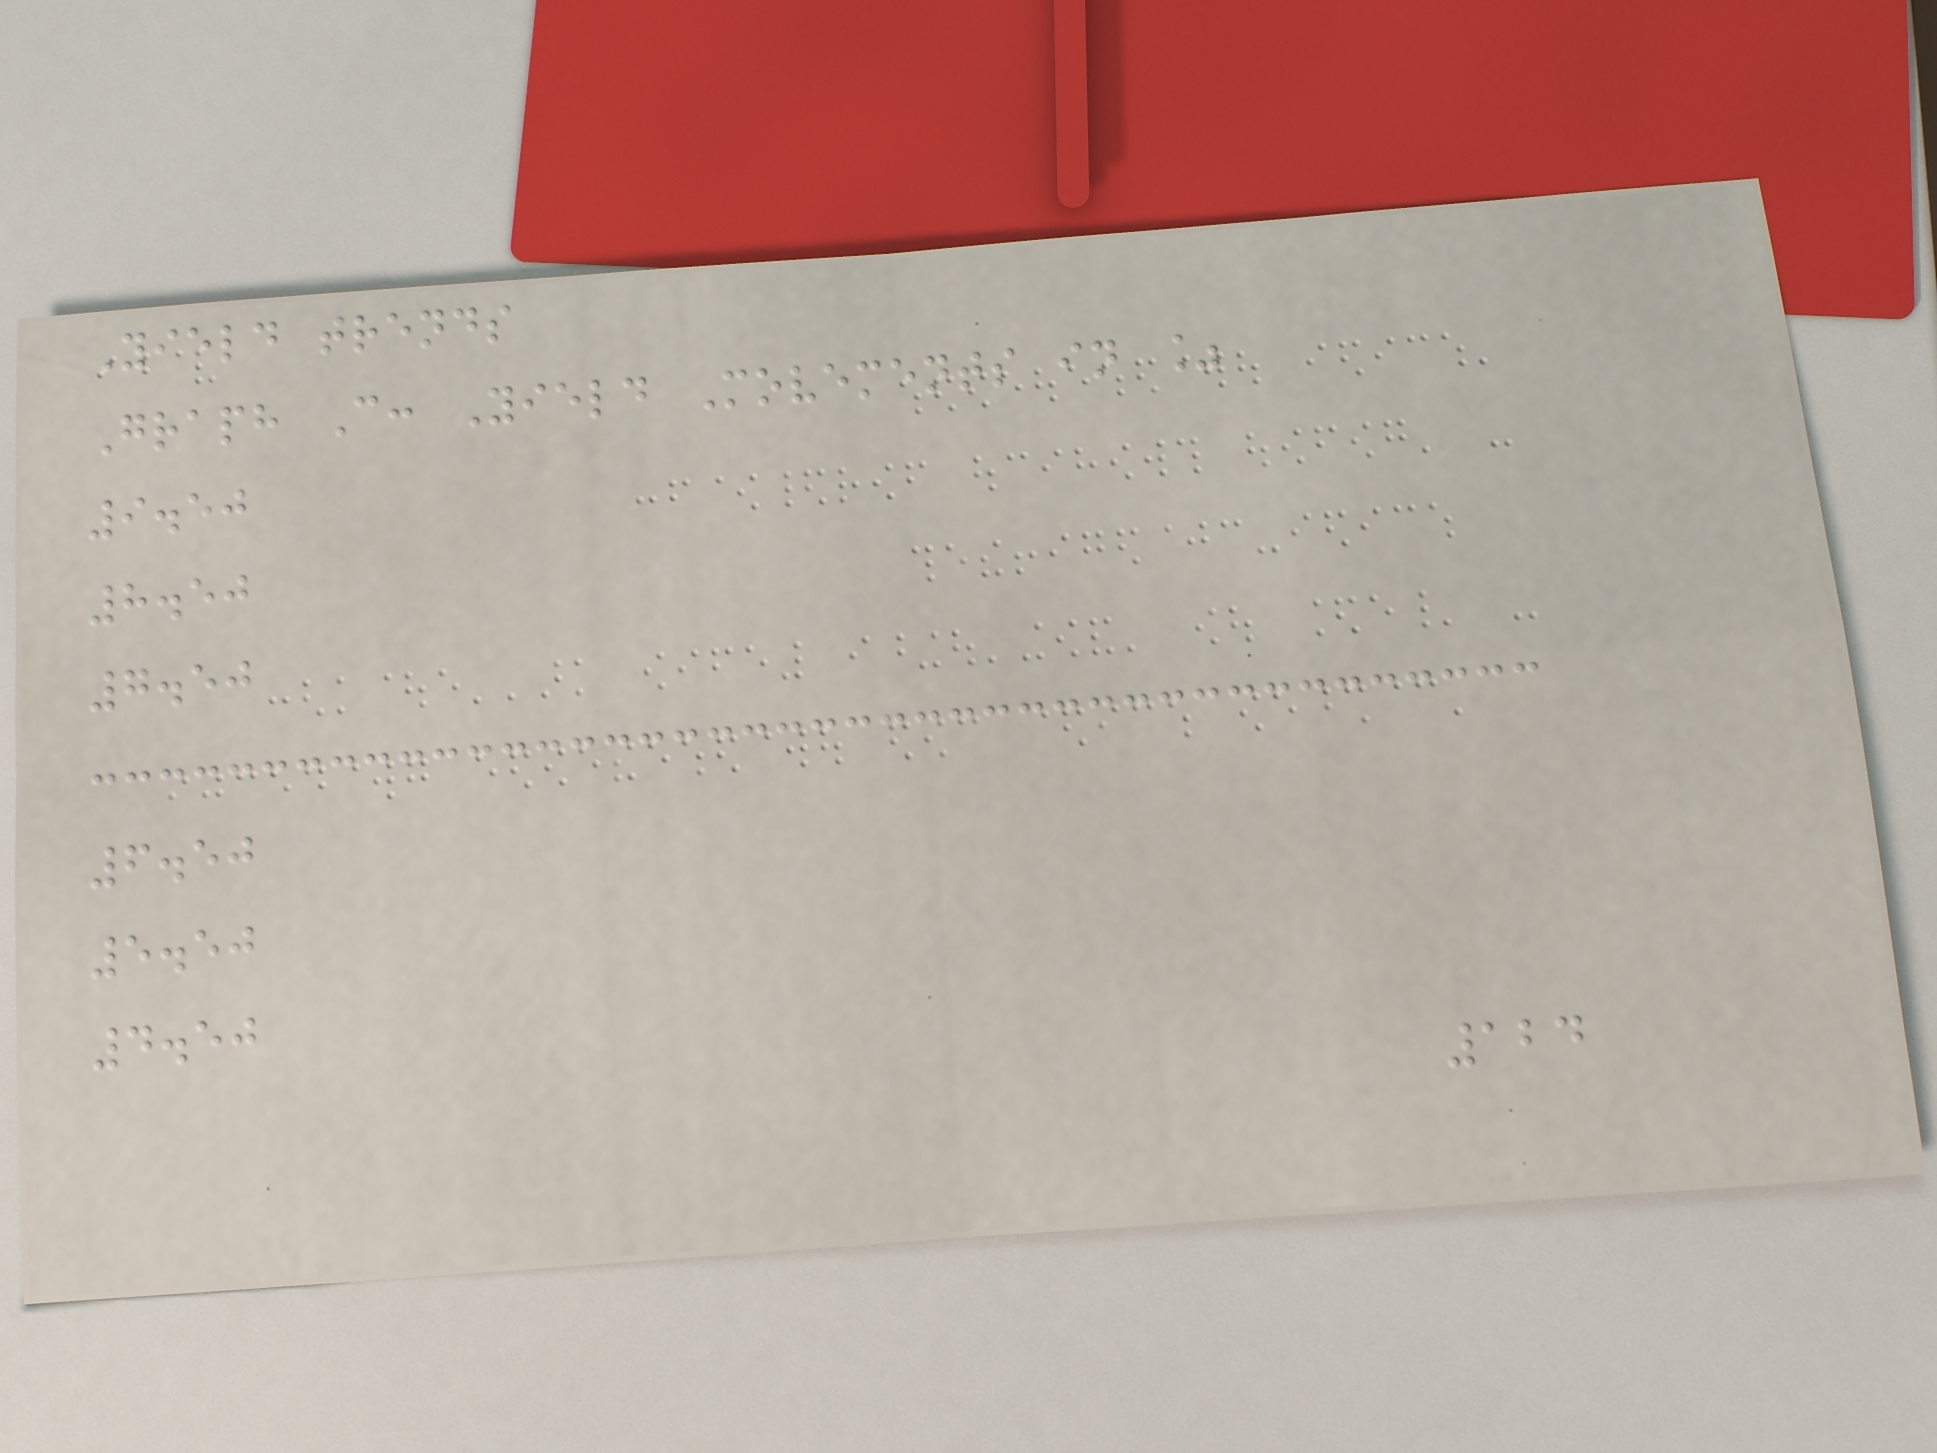Yield trends
Graph C: Yield Movements in %
9.50
8.50
7.50
6.50
5.50
4.50
124
